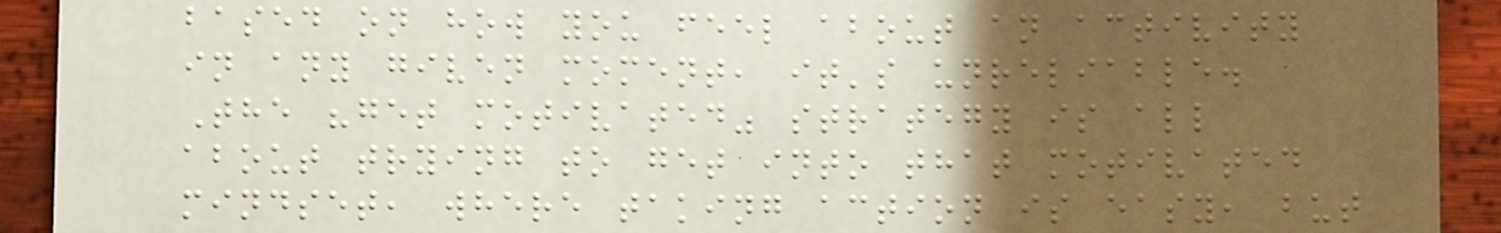based on how you feel about an activity
in any given moment, it's unreliable.
The "get motivated" strategy is all
about trying to get into that motivated
mindset, where taking action is easy, but
